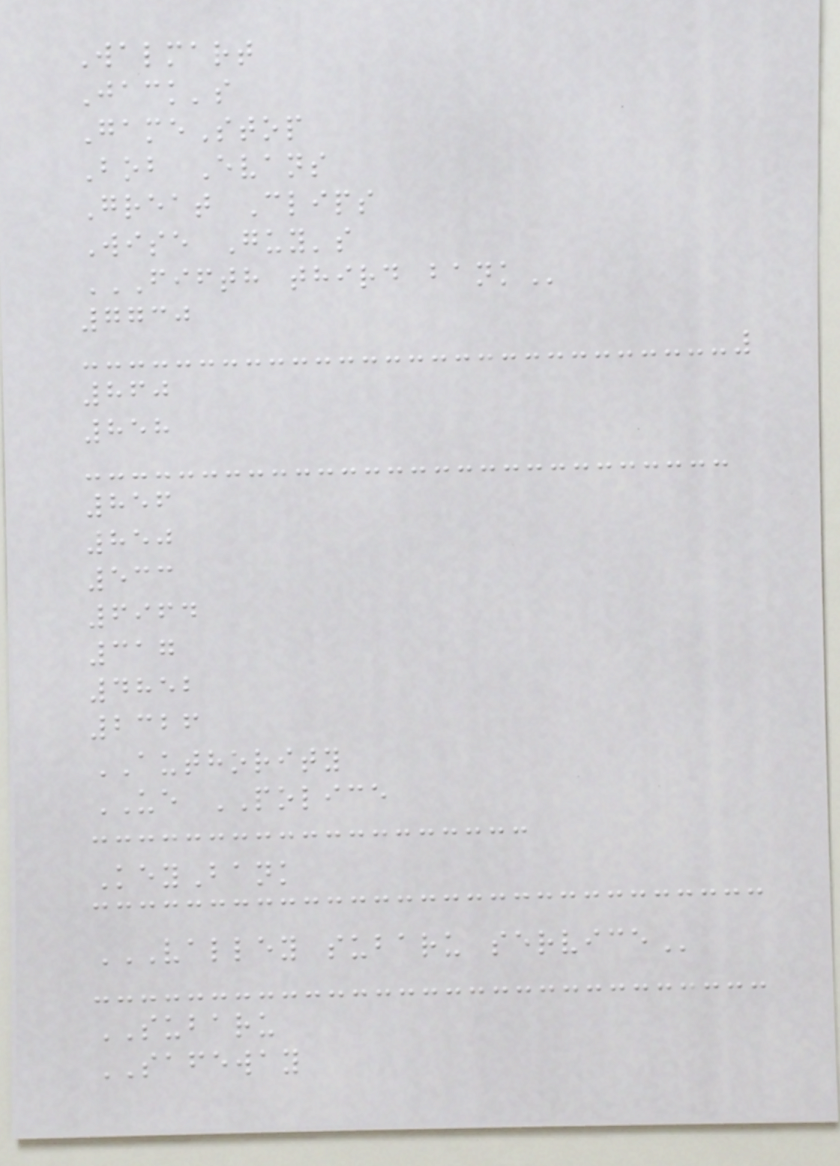Walmart
Jack's
GameStop
Bob Evans
Great Clips
Wise Guy's
FIFTH THIRD BANK
7730
860
858
856
850
533
6964
317
4852
2326
AUTHORITY
UE POLICE
KeyBank
VALLEY SUBARU SERVICE
SUBARU
SAFEWAY
